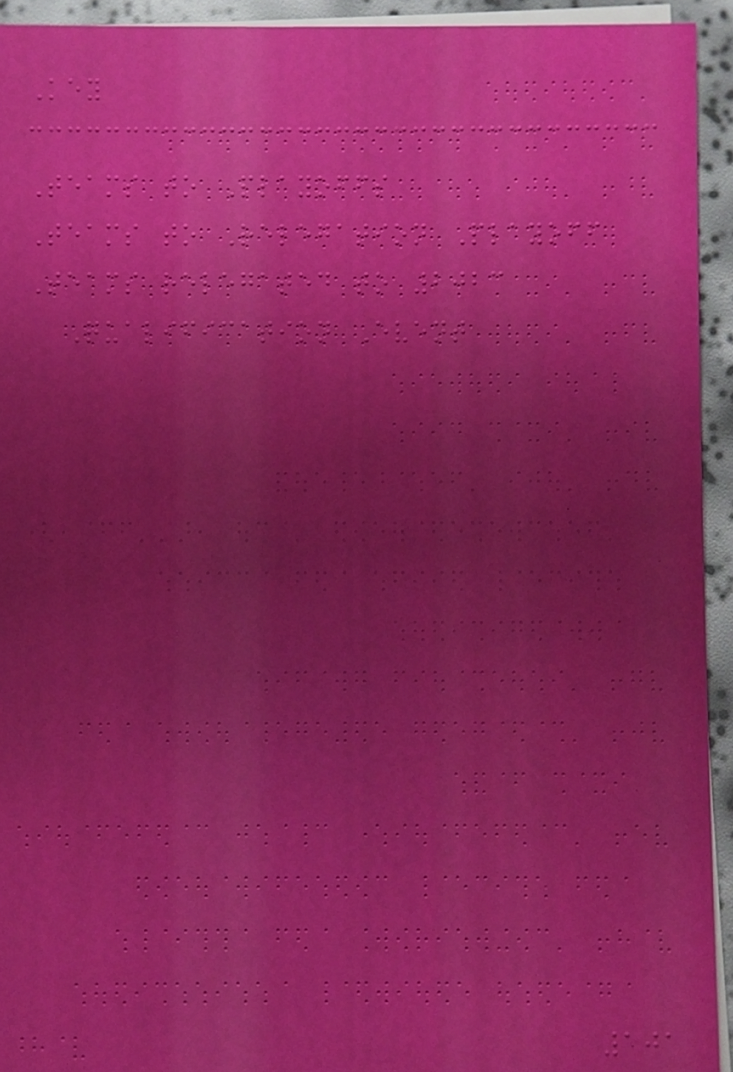Key
Teams to Playoffs
Teams to Relegation Playoff
Teams relegated to 2023
Qualification Event
101
